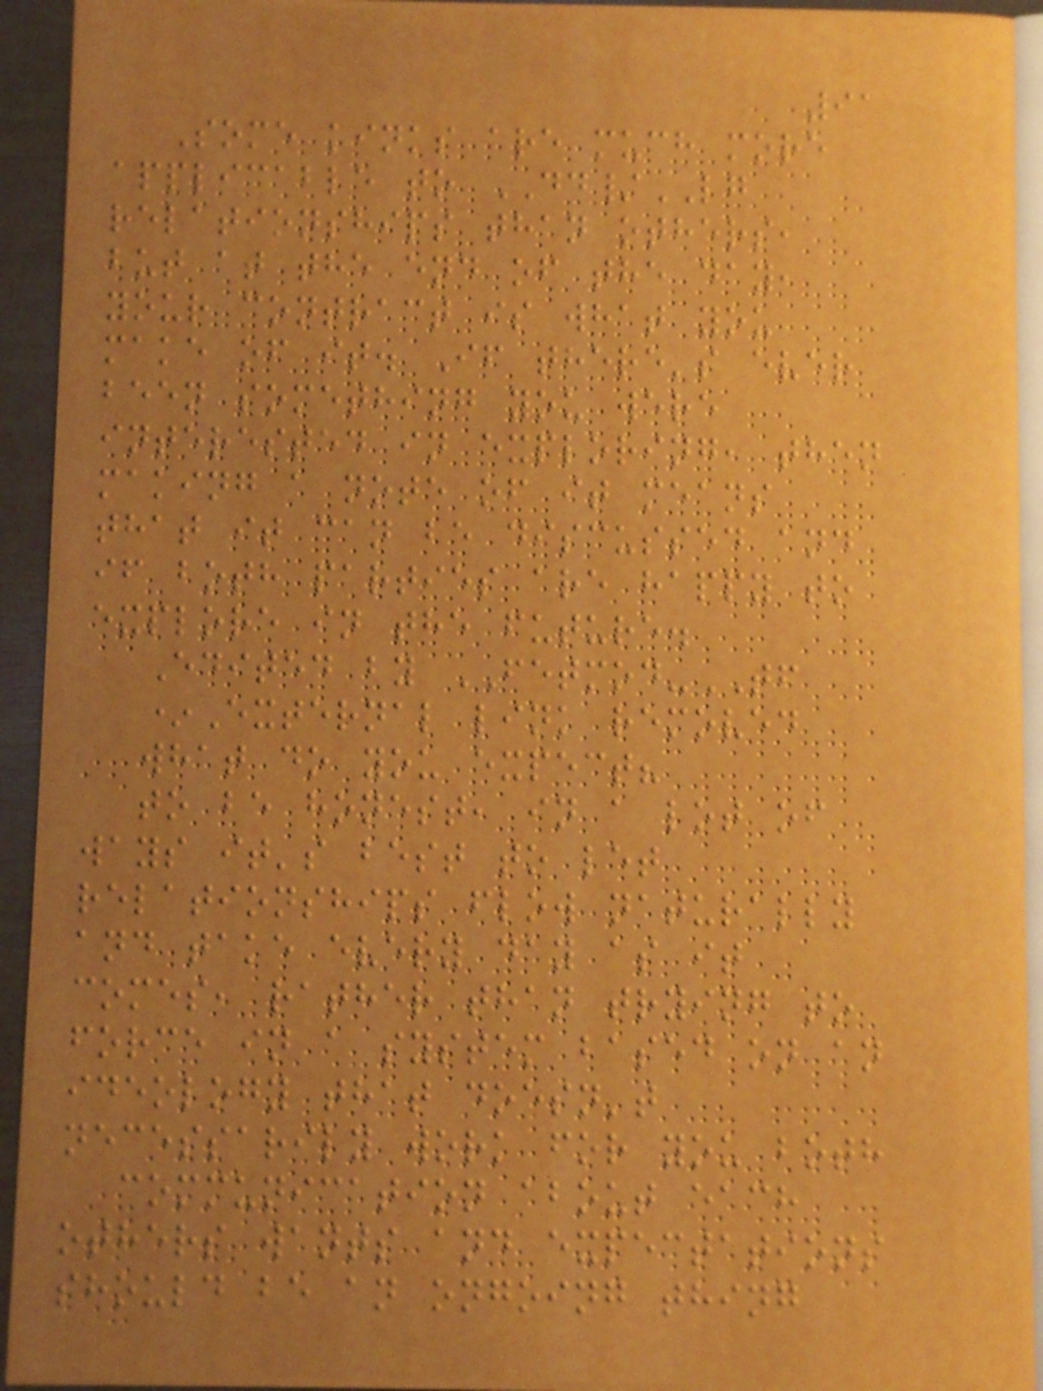91
Some kinks are much more
applicable to DD/LG
relationships than others,
but at the end of the day,
your contract is what you
make of it. If there's ever
been something you were
interested in exploring, then
making a note of it means
that it can be discussed and
if both parties are happy to
explore in the future.
Edited by FETMOD-TF
*External link removed
what do you expect?
to be honest, in a lot of
ways it's best to let
relationships flow naturally
and take every day as it
comes, rather than trying to
force in a system based on an
ideology that doesn't
necessarily work for you both
communication about each
others wants and expectations
should be an ongoing thing
